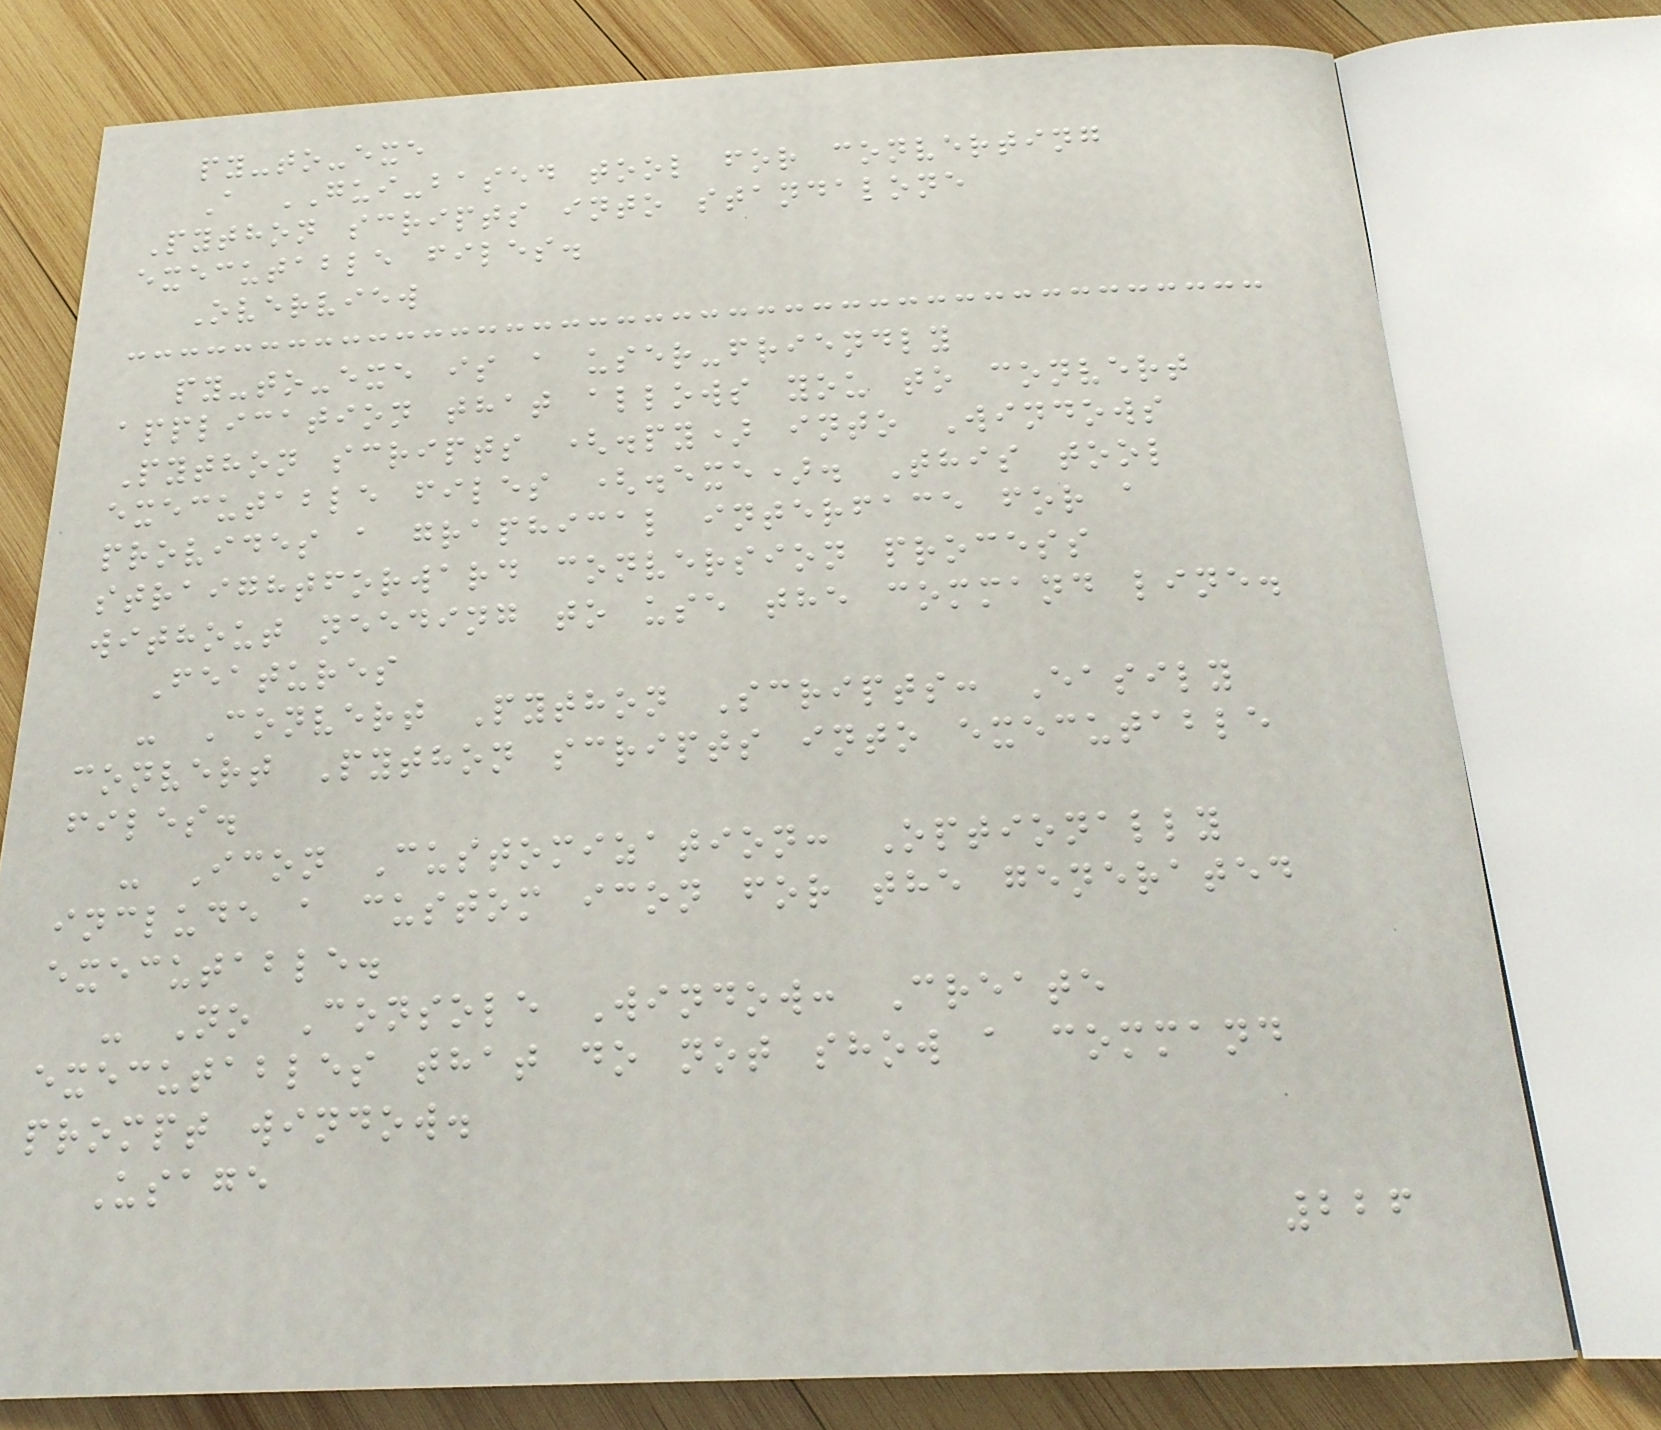py-to-exe
A GUI-based tool for converting
Python scripts into standalone
executable files.
Overview
py-to-exe is a user-friendly
application that allows you to convert
Python scripts (.py) into Windows
executable files (.exe). This tool
provides a graphical interface for a
straightforward conversion process
without needing to use the command line.
Features
- Convert Python Scripts: Easily
convert Python scripts into executable
files.
- Icon Customization: Optionally
include a custom icon for the generated
executable.
- No Console Window: Create
executables that do not show a command
prompt window.
Usage
226
